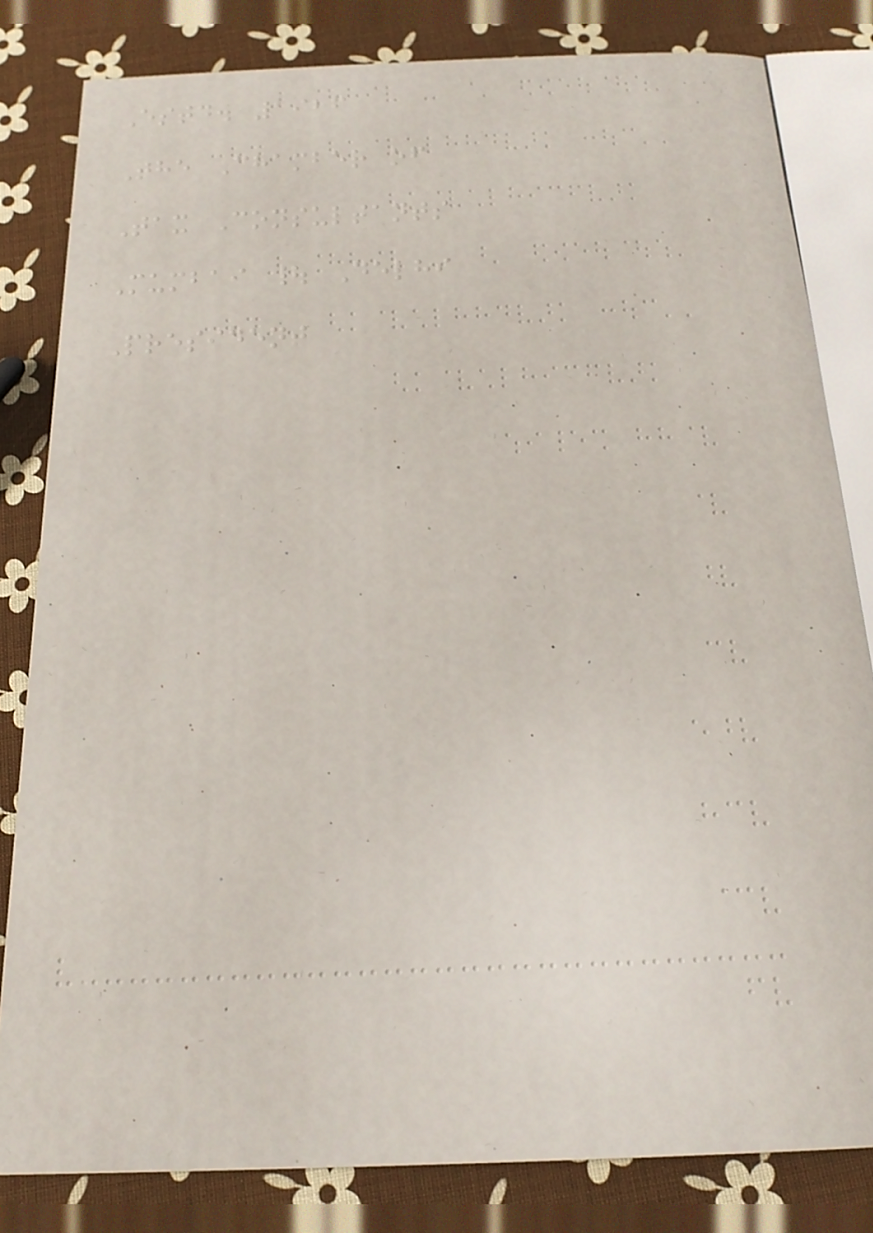Estd. 1926
The Chamber of
Tax Consultants
Mumbai | Delhi
President
